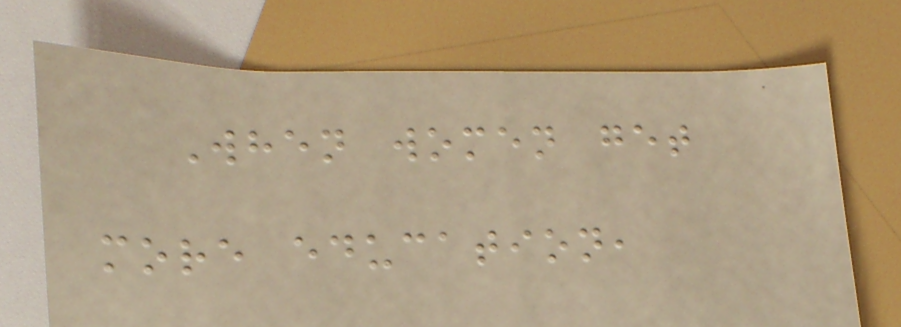When women get
more education,
